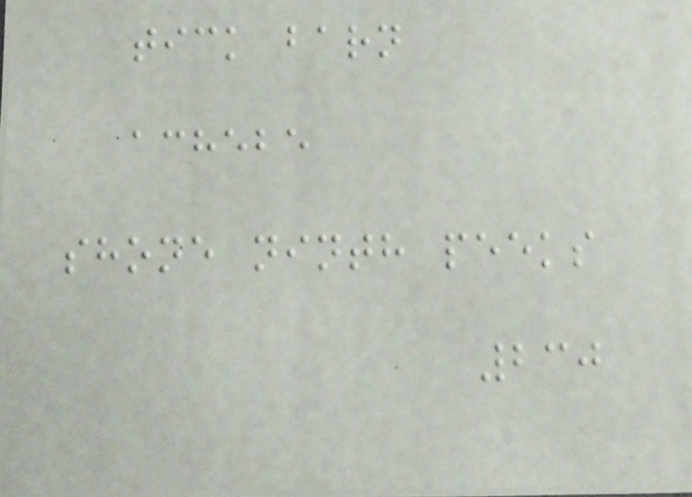tick barn
achebe
shone ninth peeks
230
